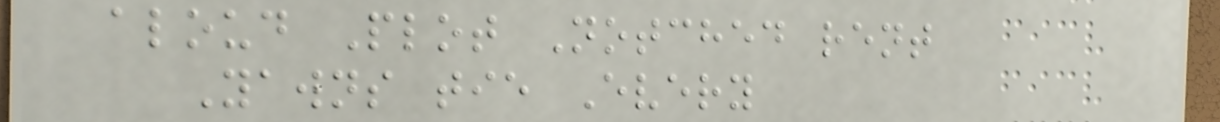aloud Plot Notched rent
Yawns tie Every
